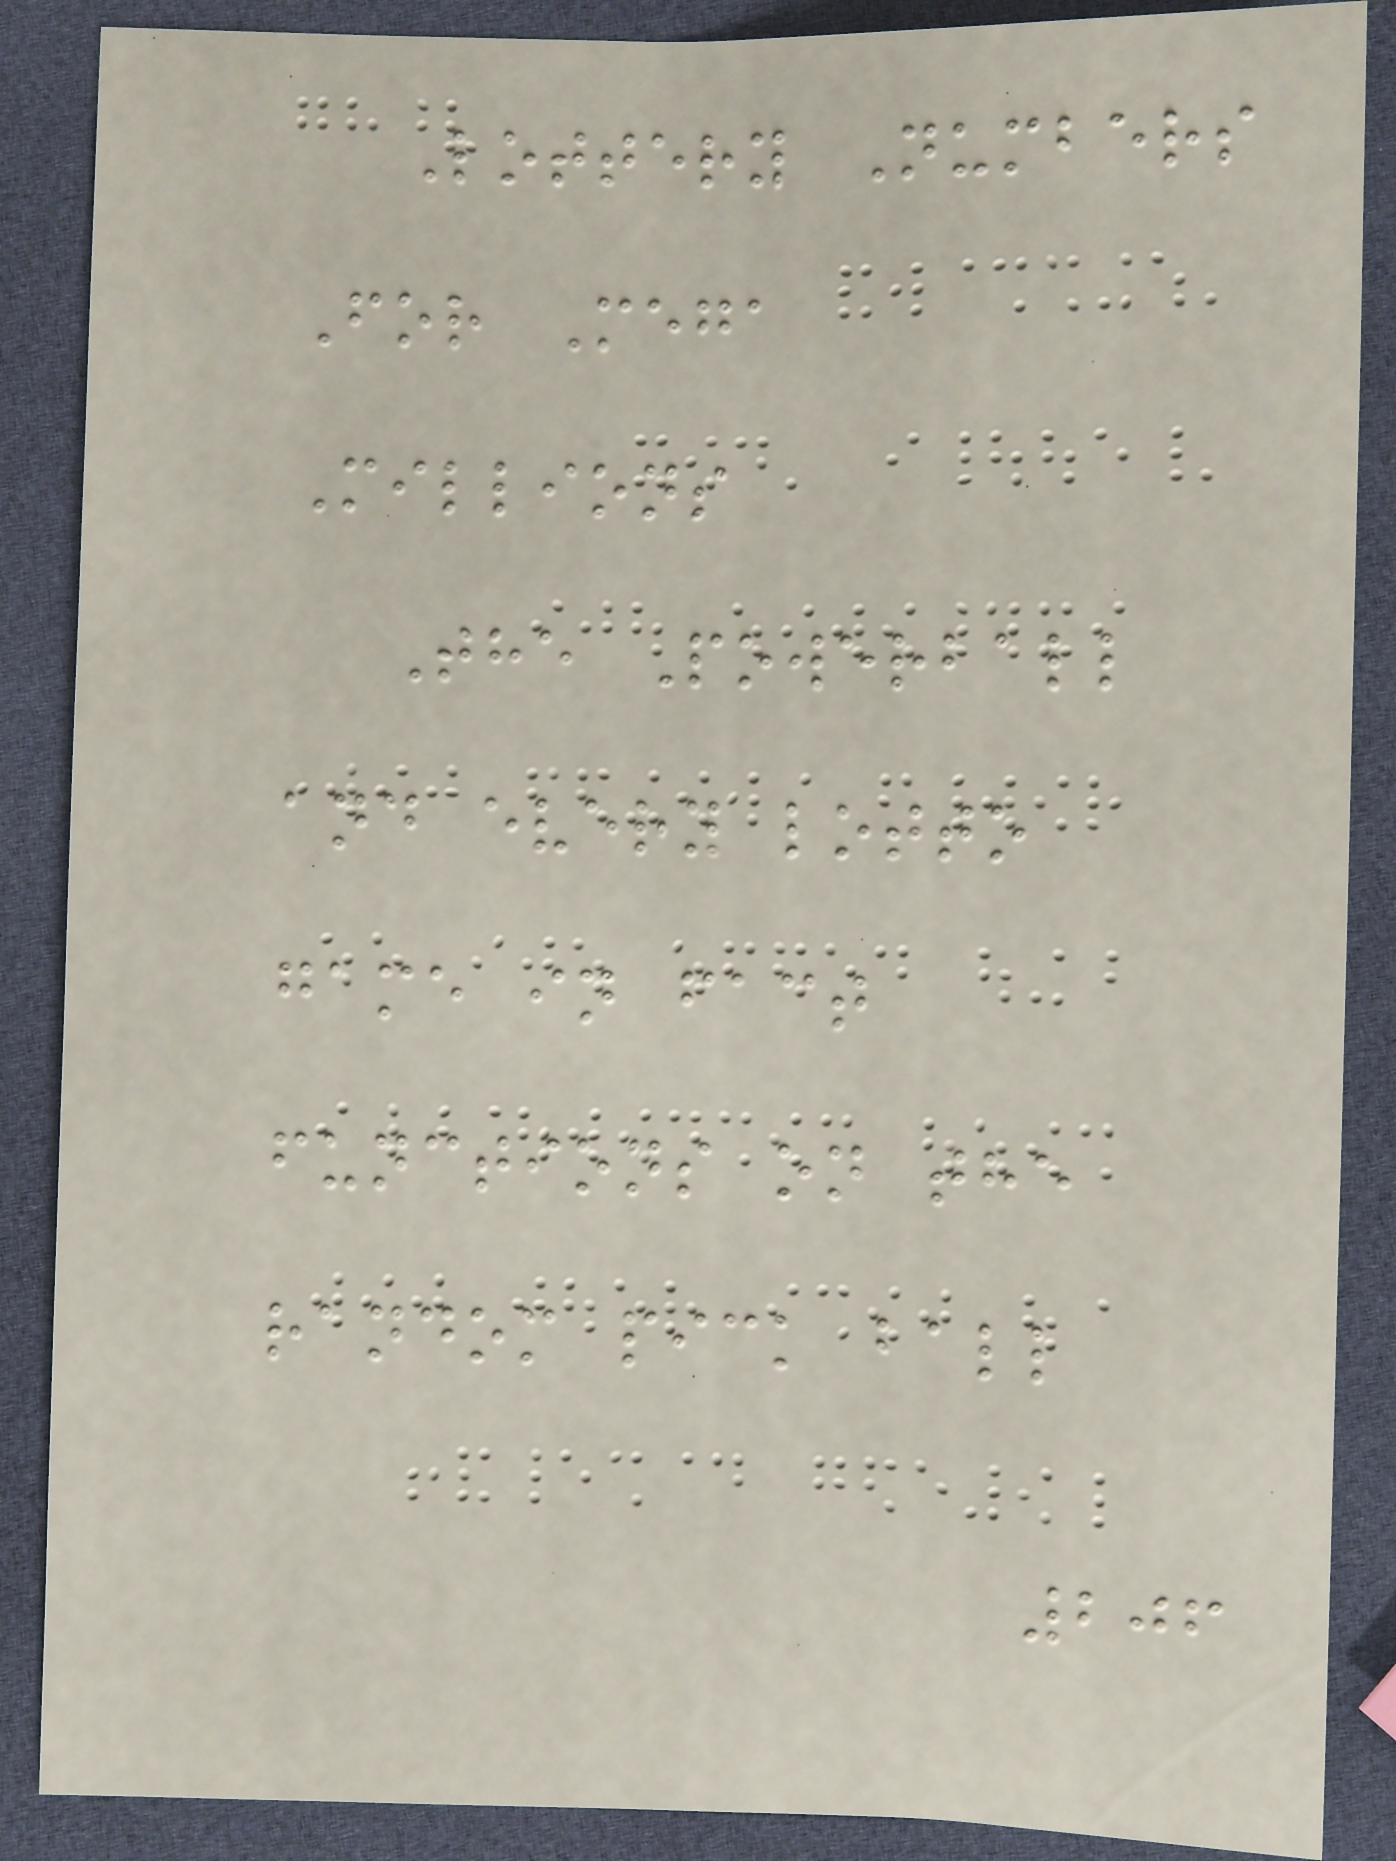Lottery Numbers
For Mega
Millions
The Powerball
and every lotto
game in fact
functions on the
random pick ball
206
